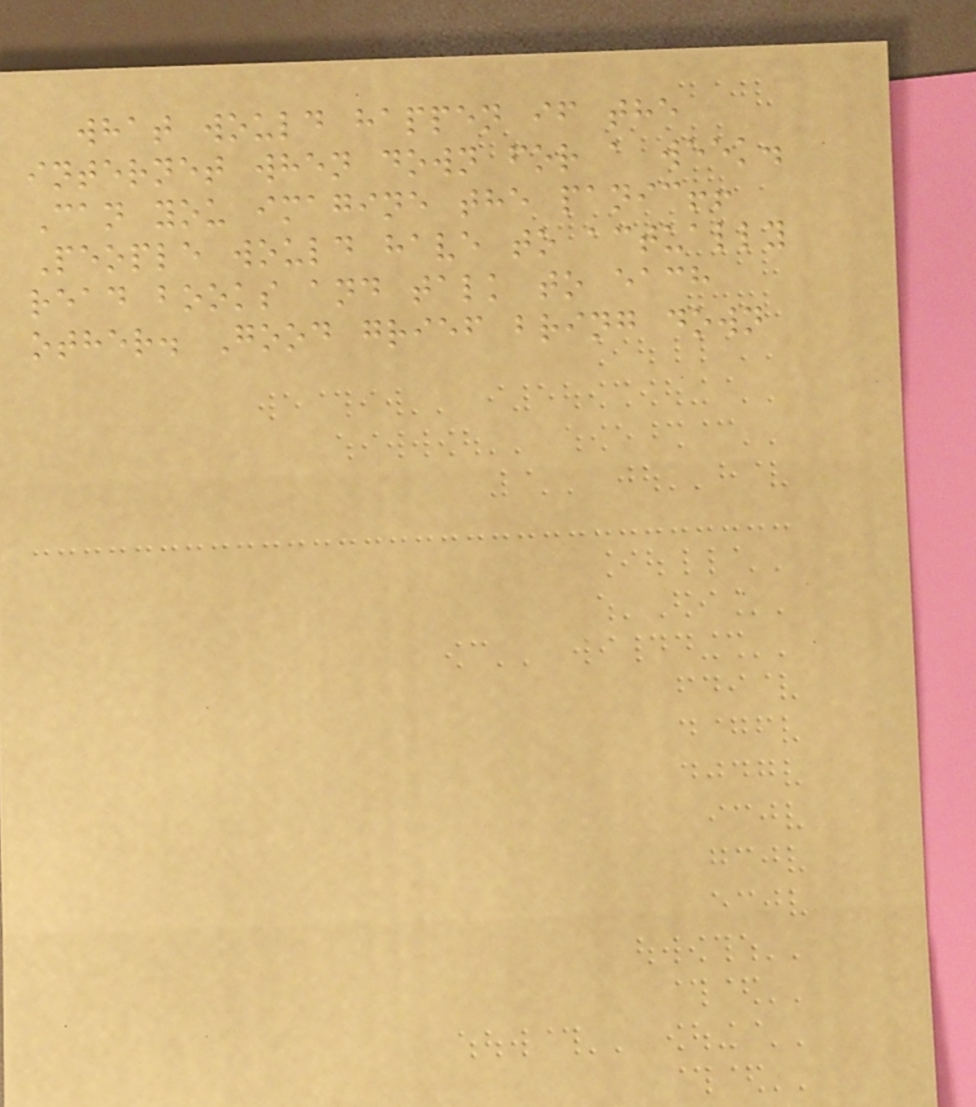what would happen if the
internet when down for a week.
Can you imagine the panic!!
People would have to actually
read books and talk to each
other. Good grief bring down
